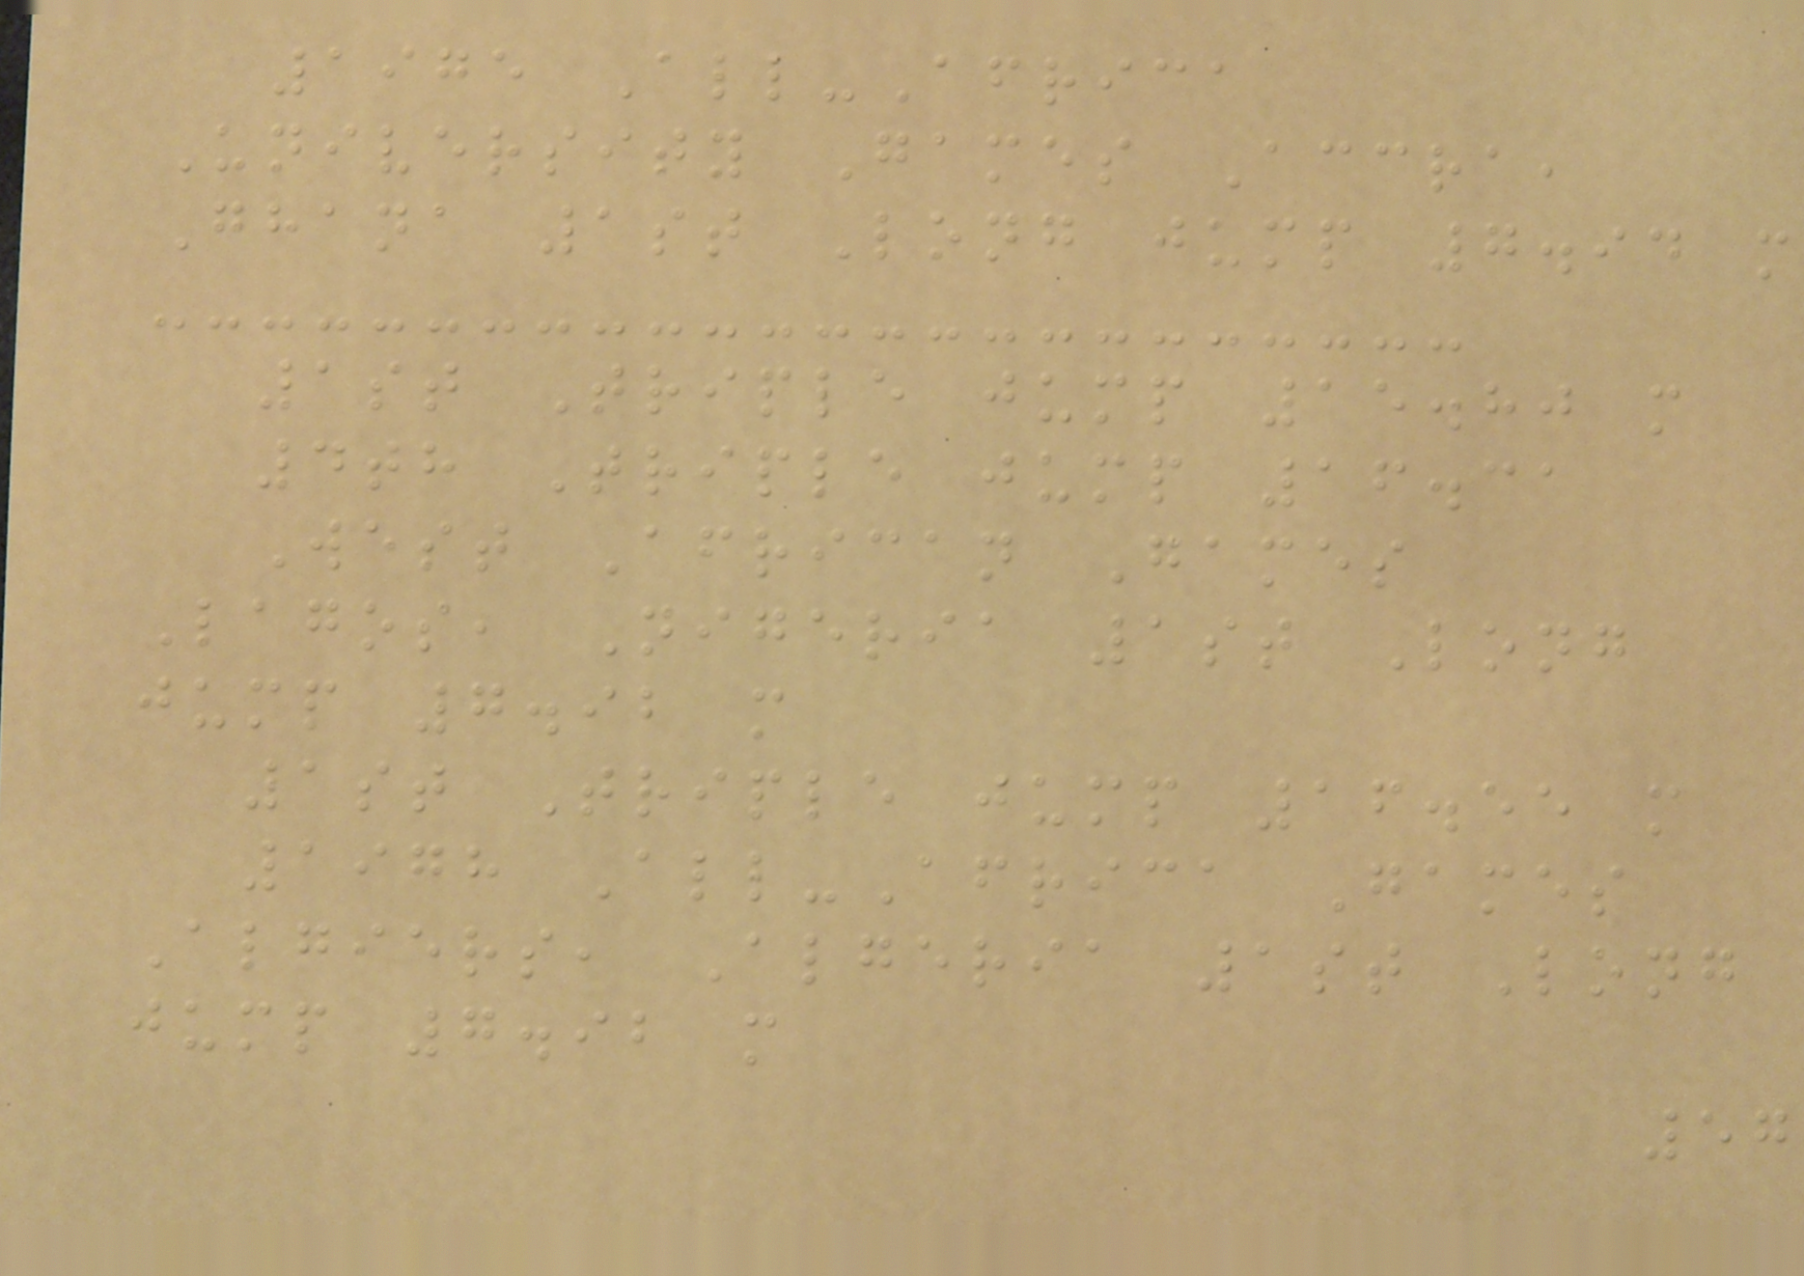1975 All-Africa
University Games Accra,
Ghana 1st Long jump 7.94 m
1st Triple jump 15.80 m
4th Triple jump 16.31
West African Games
Lagos, Nigeria 1st Long
jump 7.92 m
1st Triple jump 16.55 m
1978 All-Africa Games
Algiers, Algeria 1st Long
jump 7.92 m
57
